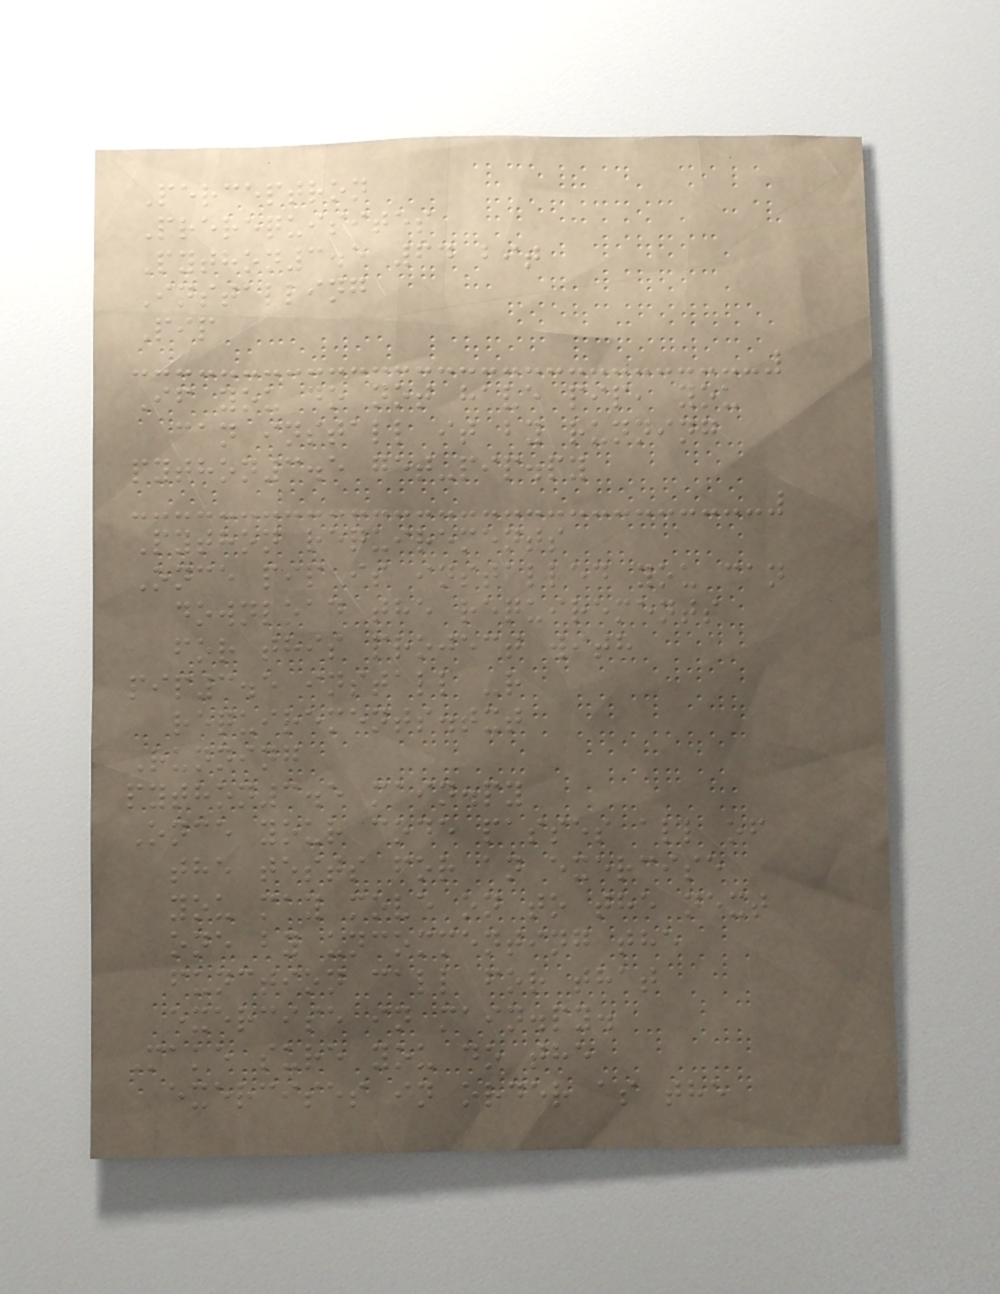Perceptron
Prerequisites
Python3.5 64 bit
Installing
Pip
If you do not have pip, you
can install it by running
python3.5 get-pip.py
Python requirements
Once pip is installed you can
download the requirements
for this project with
pip3.5 install -r
requirements.txt
Running
python3.5 main.py
Once your code passes all of
the tests for an exercise
you may move on to the next
one by uncommenting the
function call for that
exercise in main.py.
Make sure you do the
exercises in order as the
